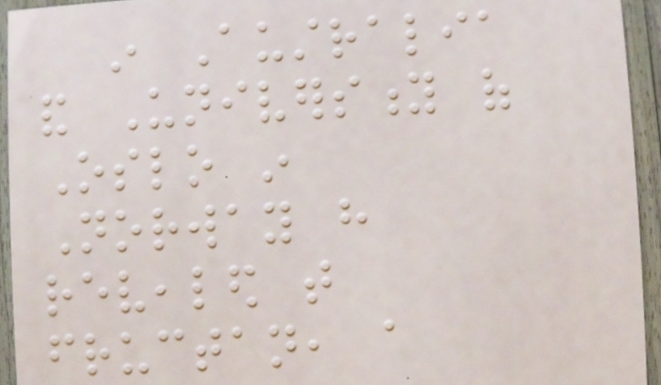in Australia
and University of
Oslo in
Norway have
revealed that
fructan, a
